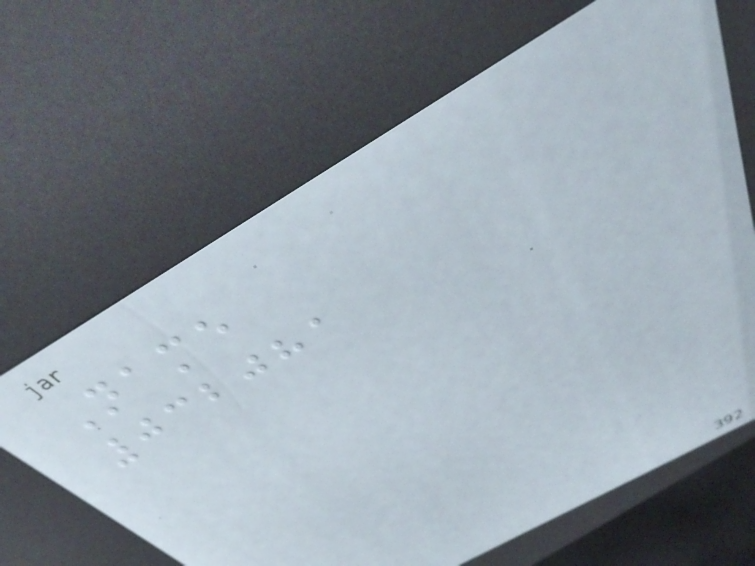Name
032081
